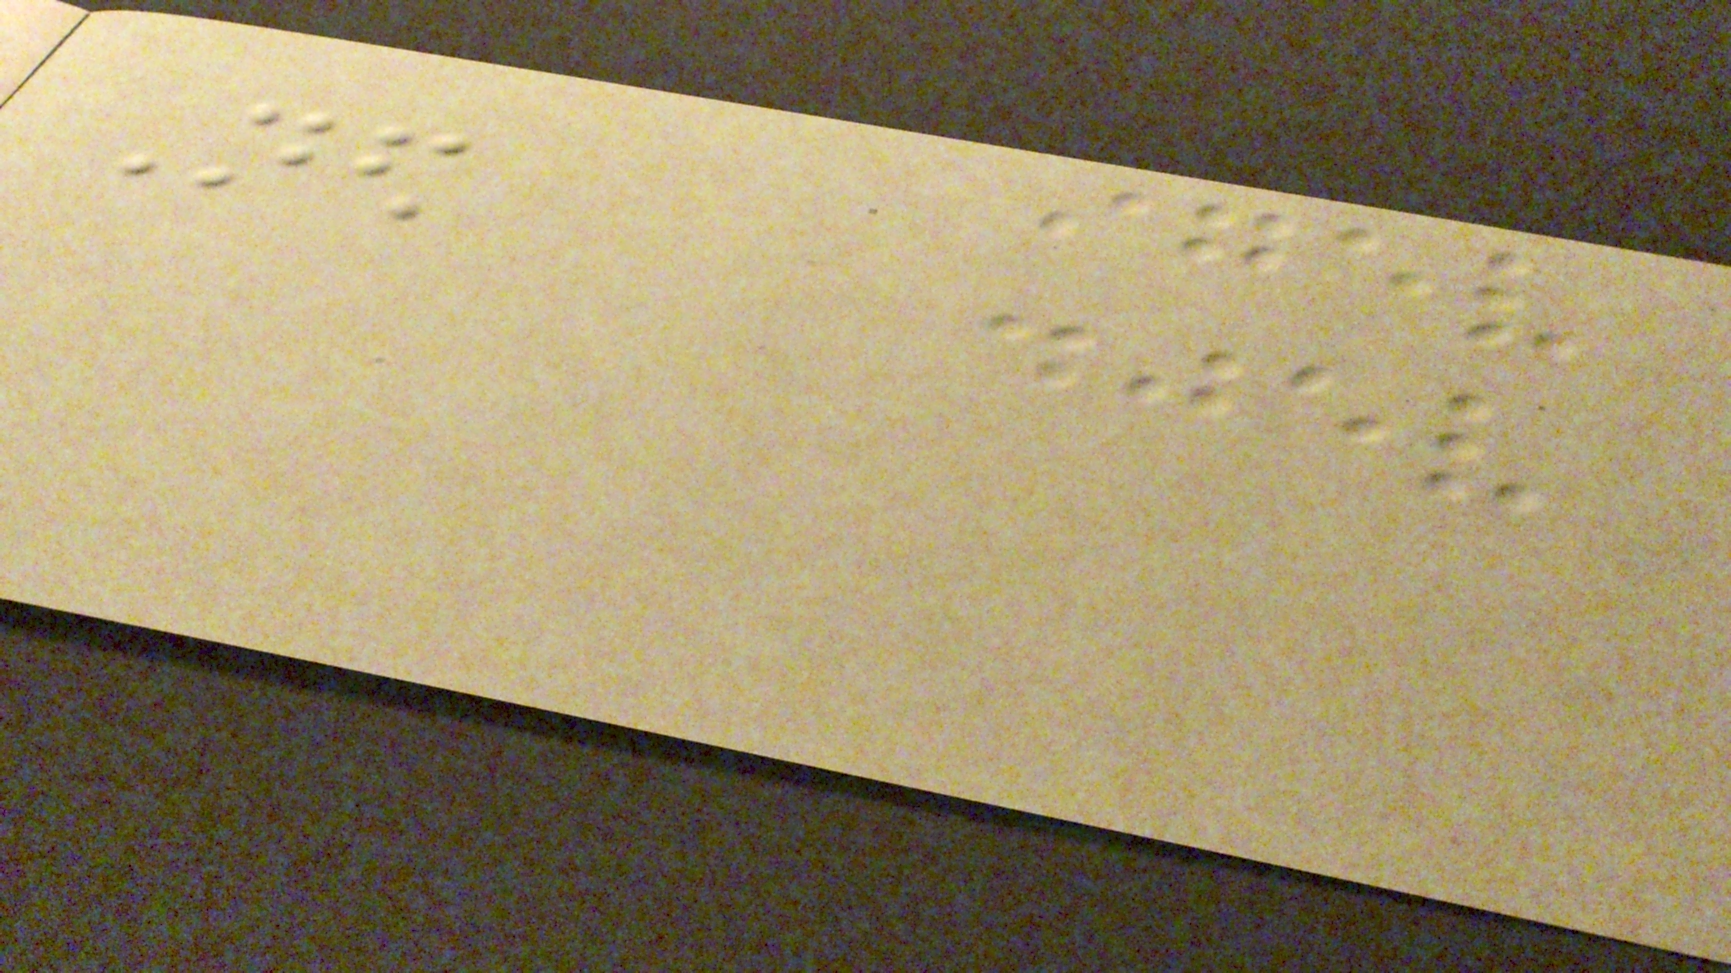Ned
